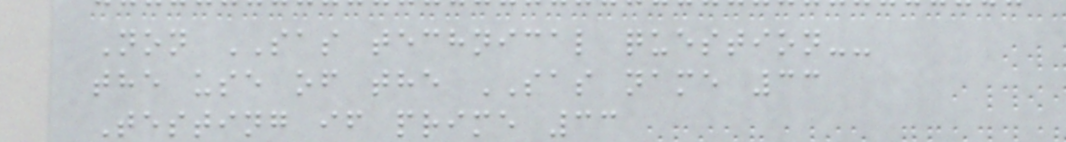Non SAS technical question--
the use of the SAS name 33
Testing if prime 33
